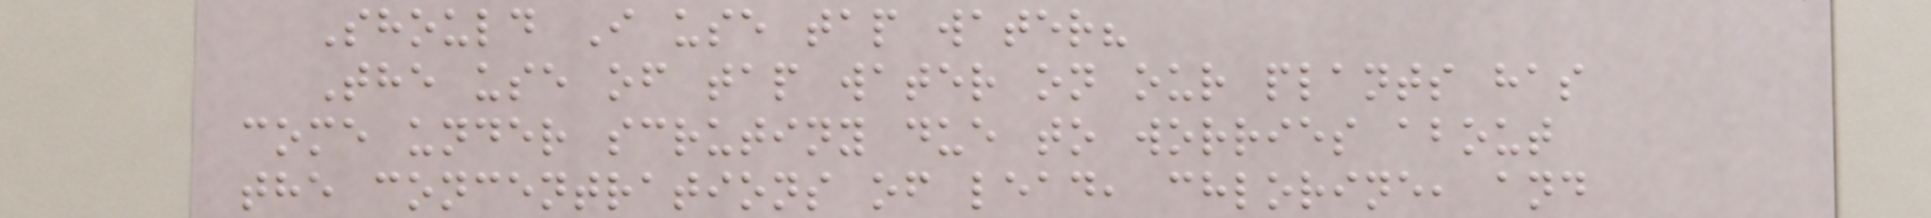Should I use tap water?
The use of tap water on our plants has
come under scrutiny due to worries about
the concentrations of lead, chlorine, and
